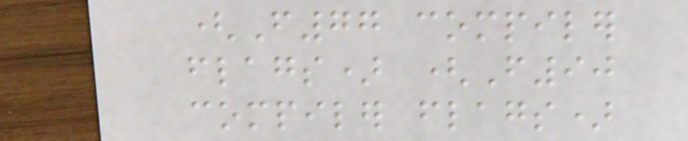(F77 compiler
flags) (F90
compiler flags)
